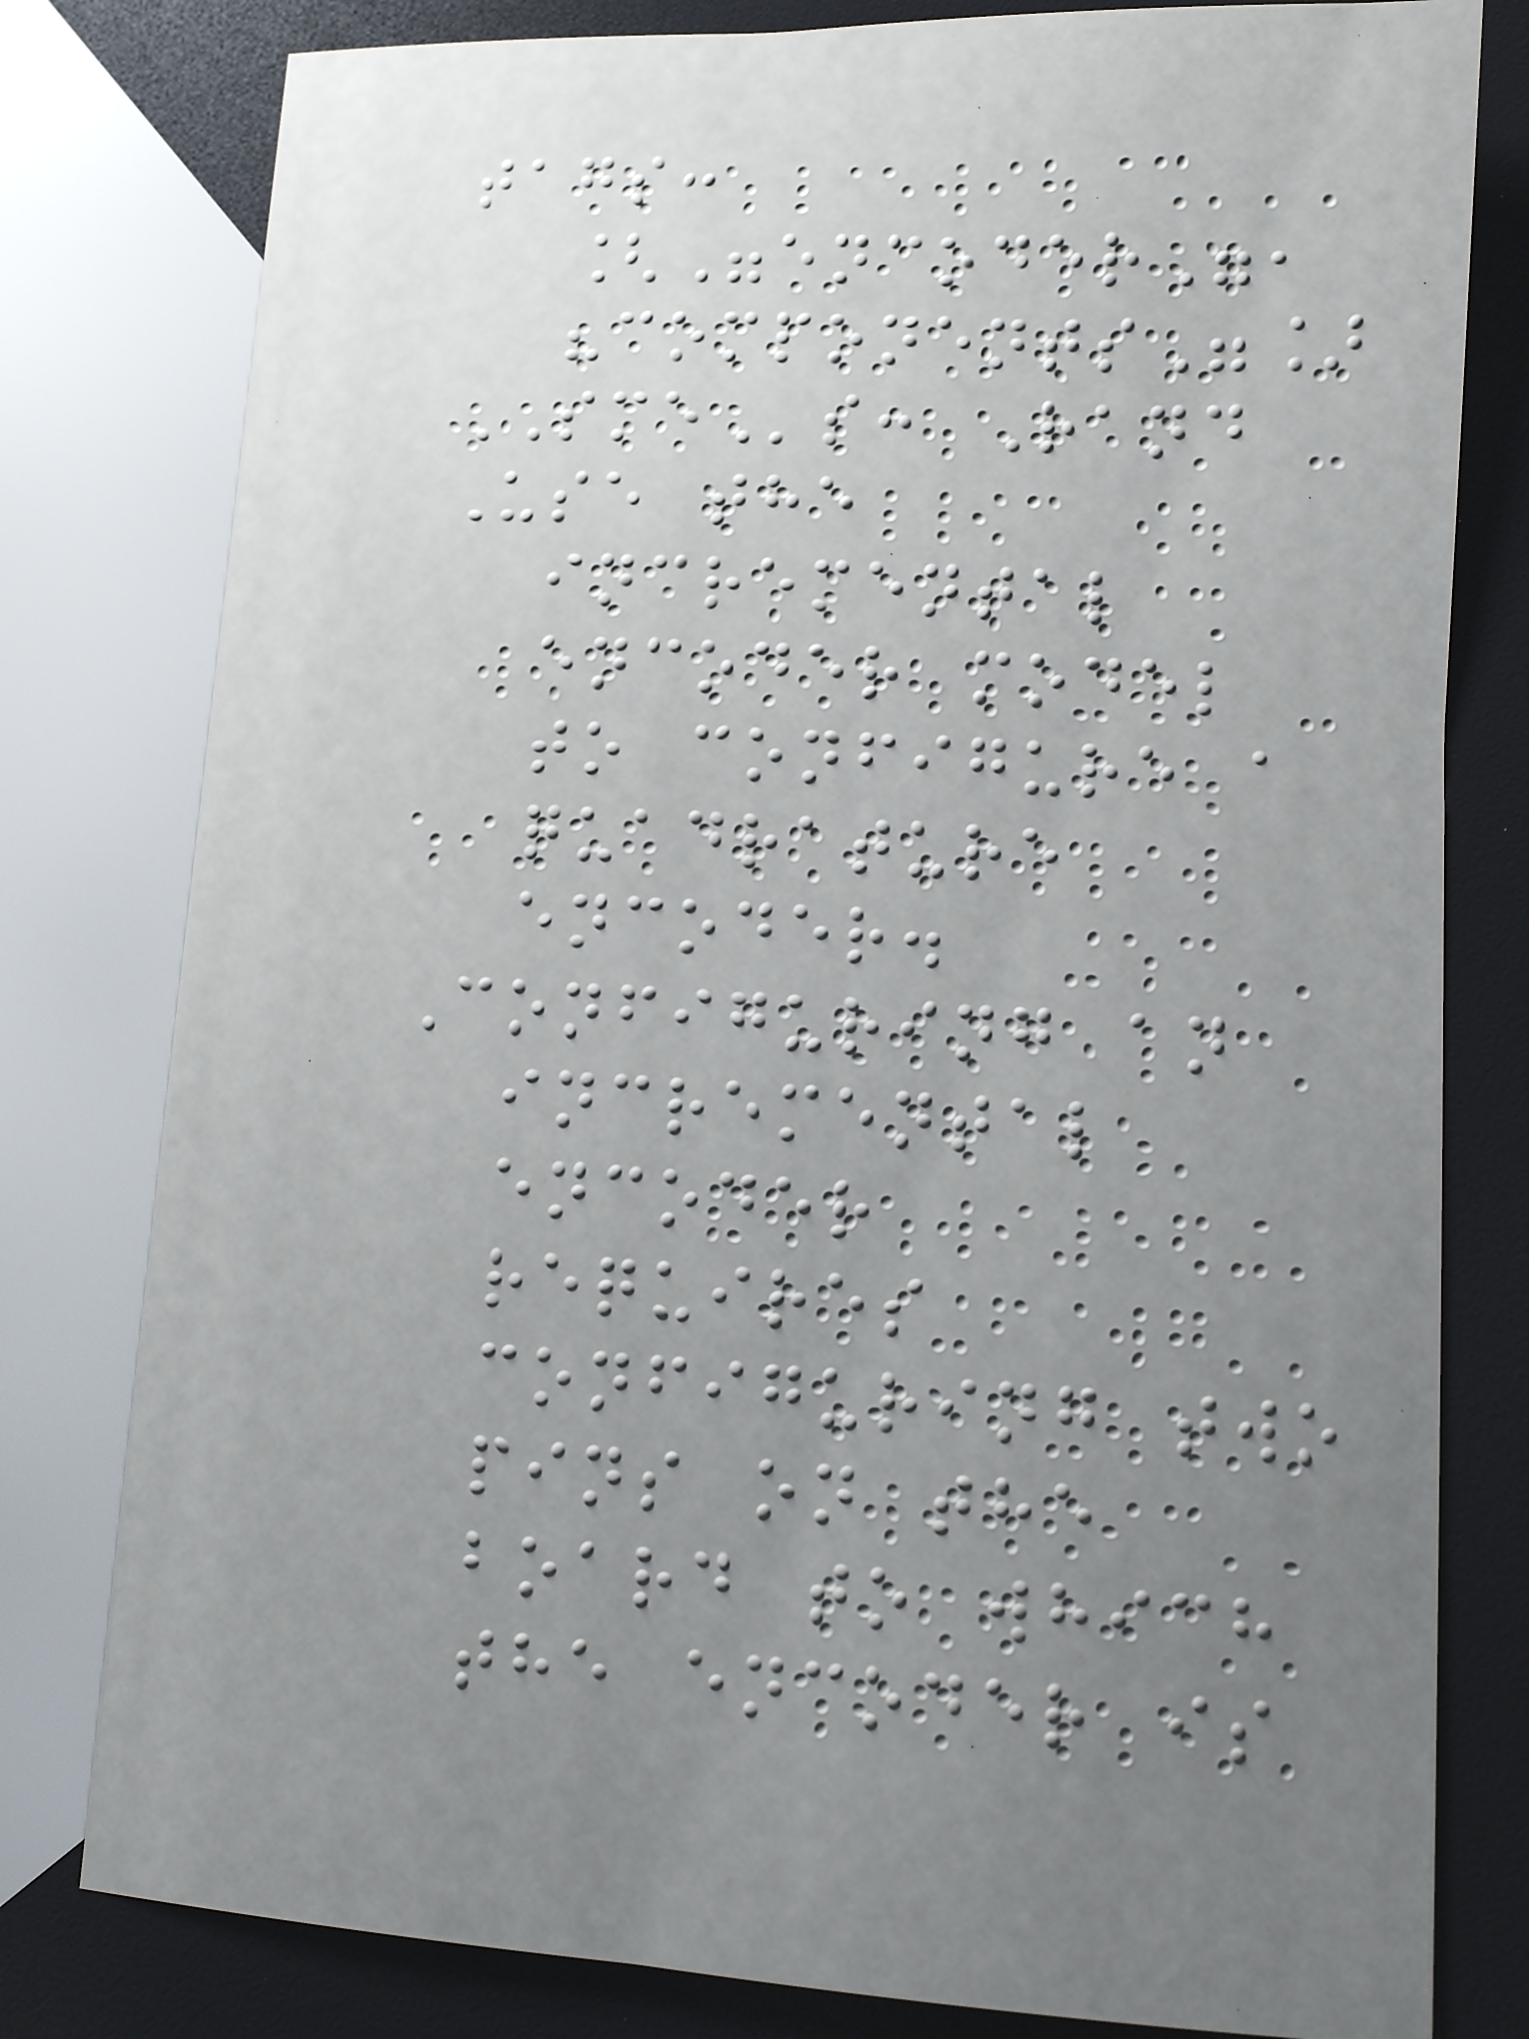tags:
["encoder",
"components"]
SMEs: Rand
Use the
incremental
encoder model
to configure a
quadrature
encoder.
Configuring an
incremental
encoder
requires
configuring two
pins on the
board to which
the encoder is
